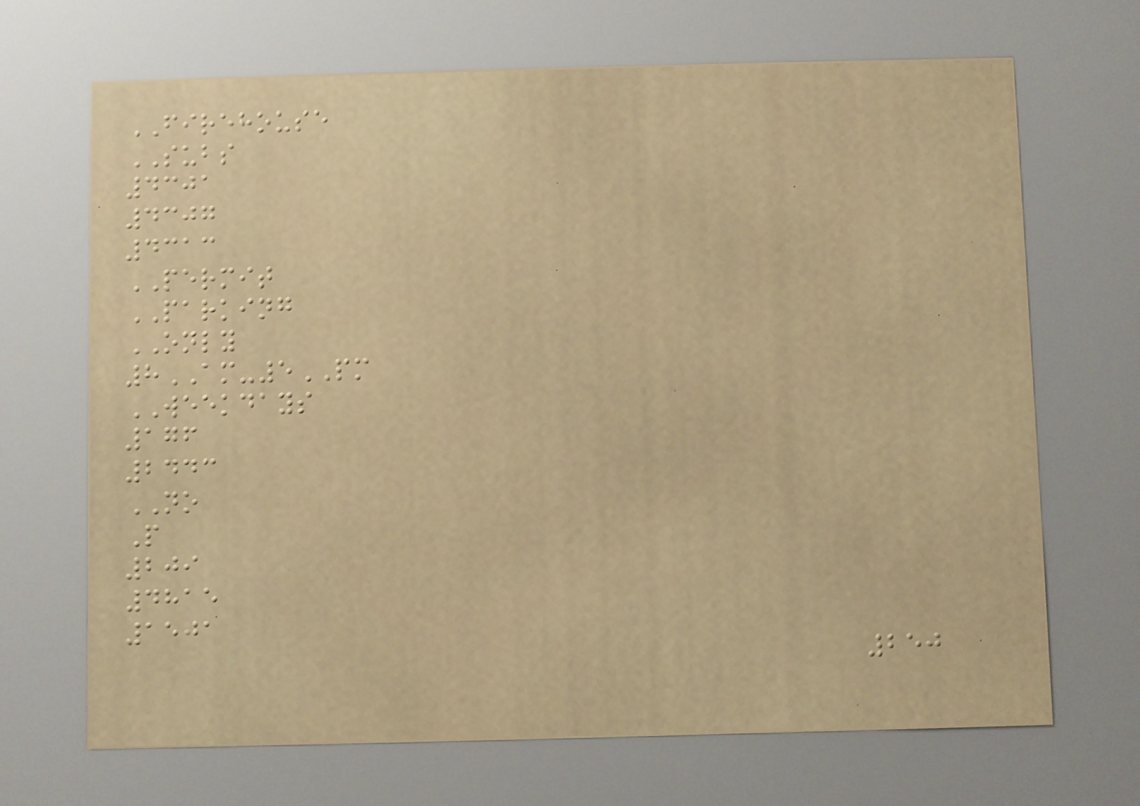FIREHOUSE
SUBS
4301
4307
4313
PERMIT
PARKING
ONLY
8AM-5PM
WEEKDAYS
176
2443
NO
P
209
4815
1501
250
